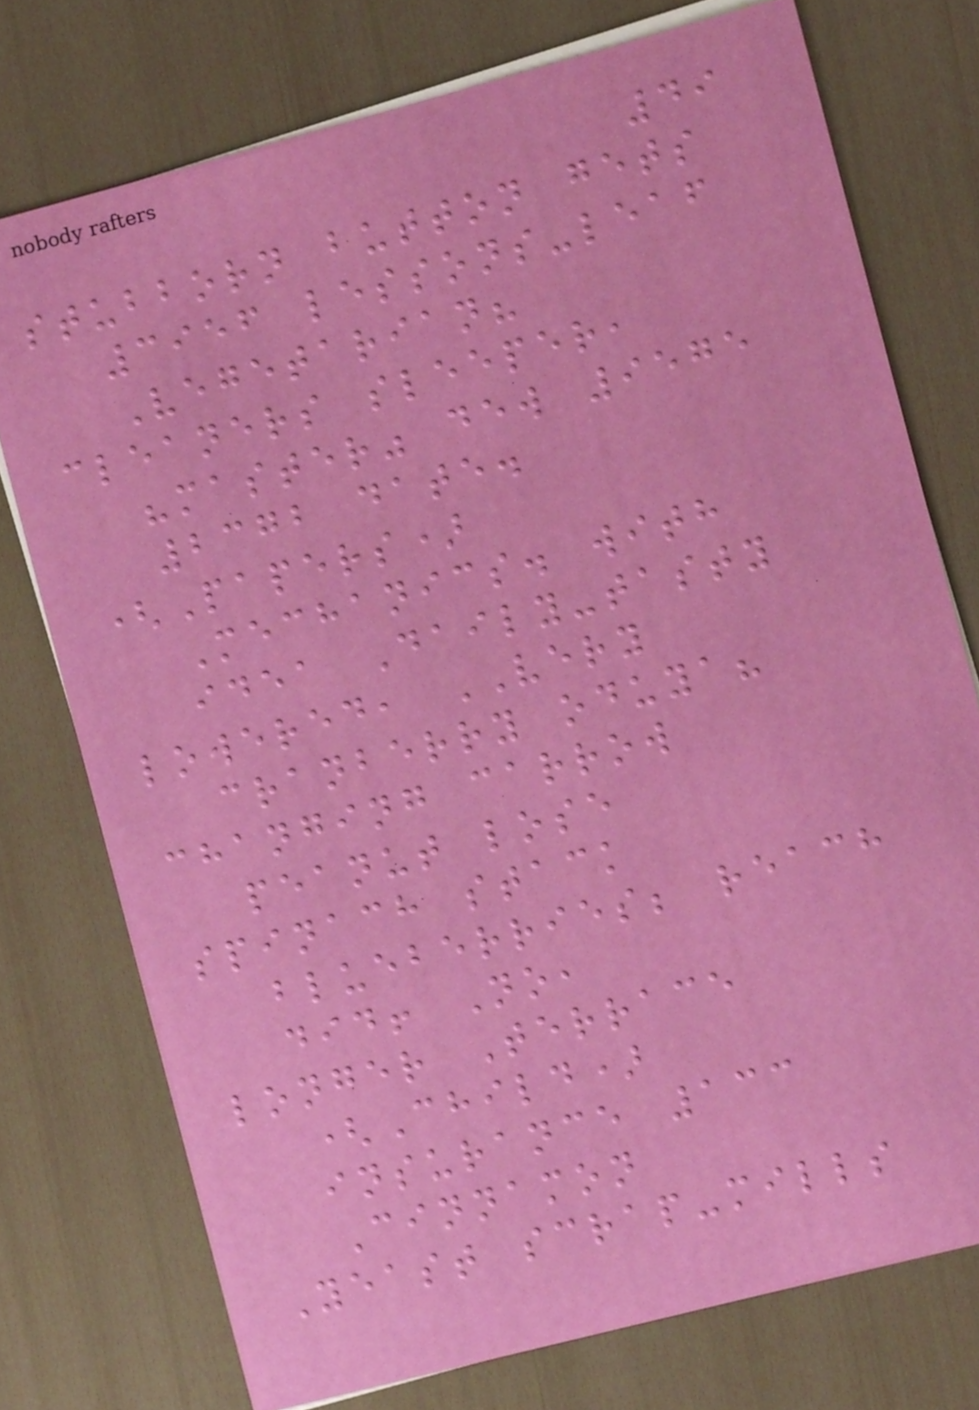49
stubborn button gets
3956 lessons-leaf
Vegetarian?
cleaners sleeper,
"master" dew 9575
2372 date.
(Papers)
Mechanics. with
idea Daily-tasty
lowered, VERY
cranberry oduya?
changing carrow
peanut lose
spinach stack
blueberries; reach
did! No,
longer Terrace
(Child)
insurance 133
Cinnamon
Yeast scrap-mills
